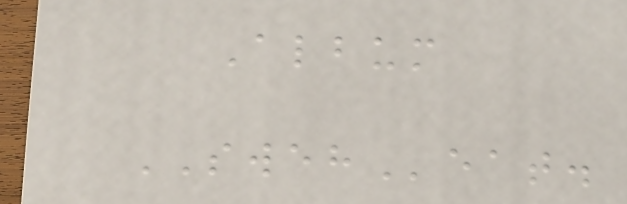Album
SWEHeat.
